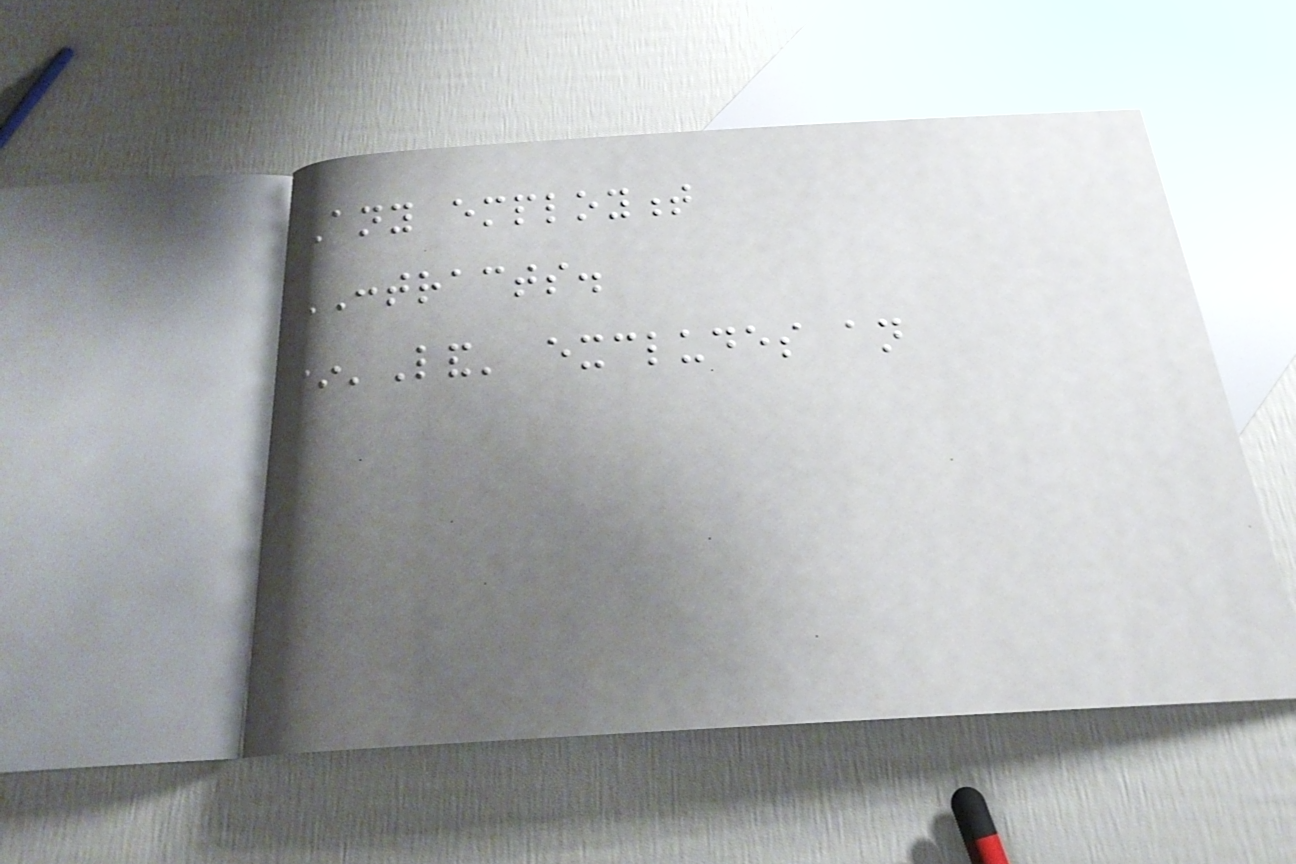Any employment
CONTRACTS.
*'Land' excludes an
